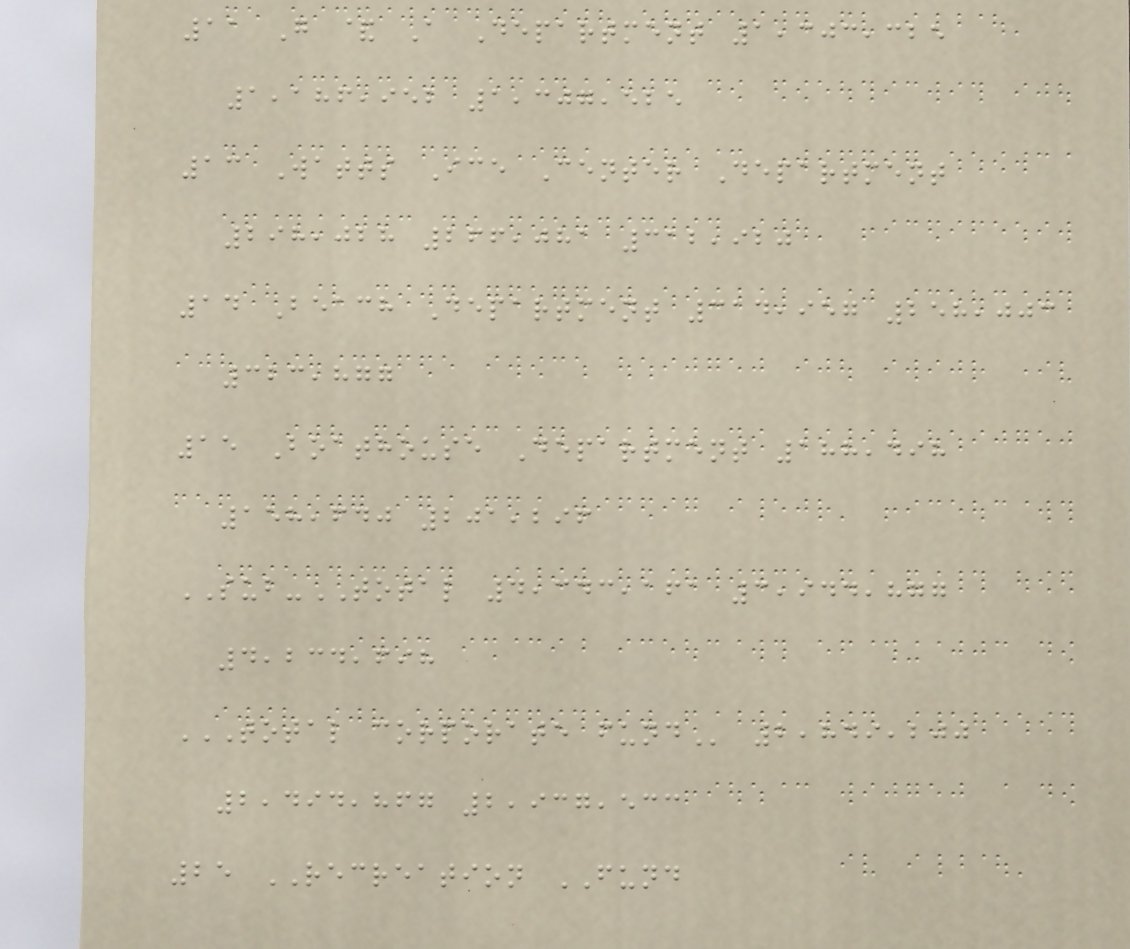11 G & A Department 1,303,325
1,186,952 1,307,525
13 Watts Ice Center Department
298,028 266,081 312,920
14 Beach Department 314,957 258,003
323,877
15 Boathouse Department 188,498
158,640 201,296
SUB-TOTAL 4,343,161 3,944,877
4,234,698
TOTAL CORPORATE FUND 2,849,200
2,494,867 2,937,533
25 RECREATION FUND
